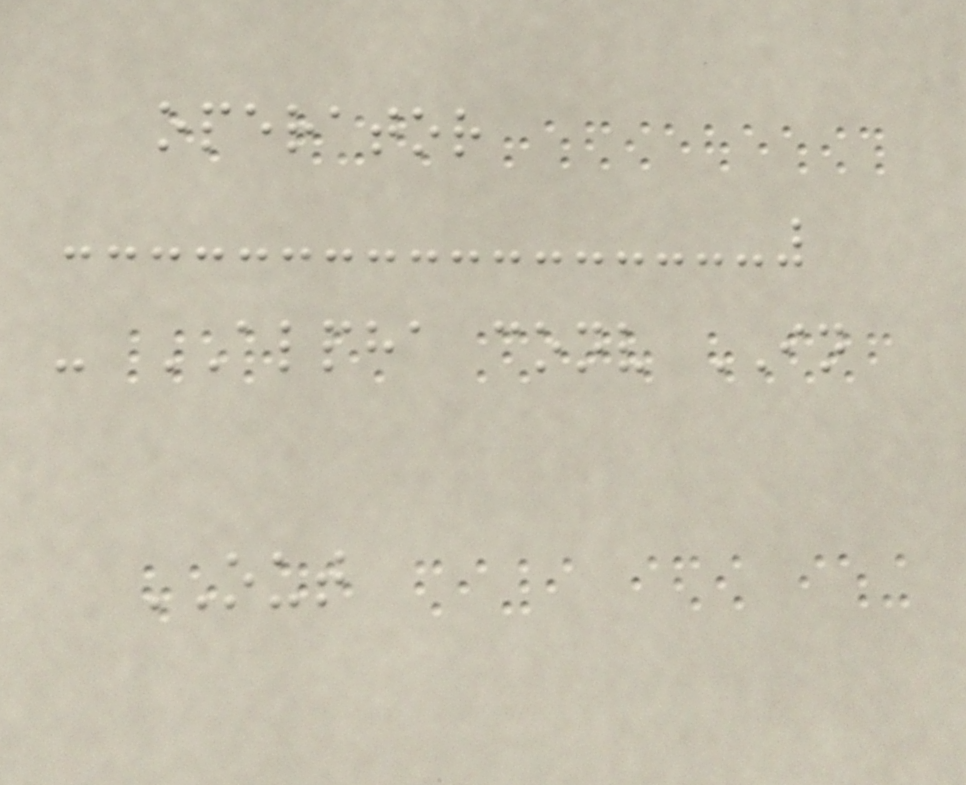operator
- ALPHA conv IN
OUT
